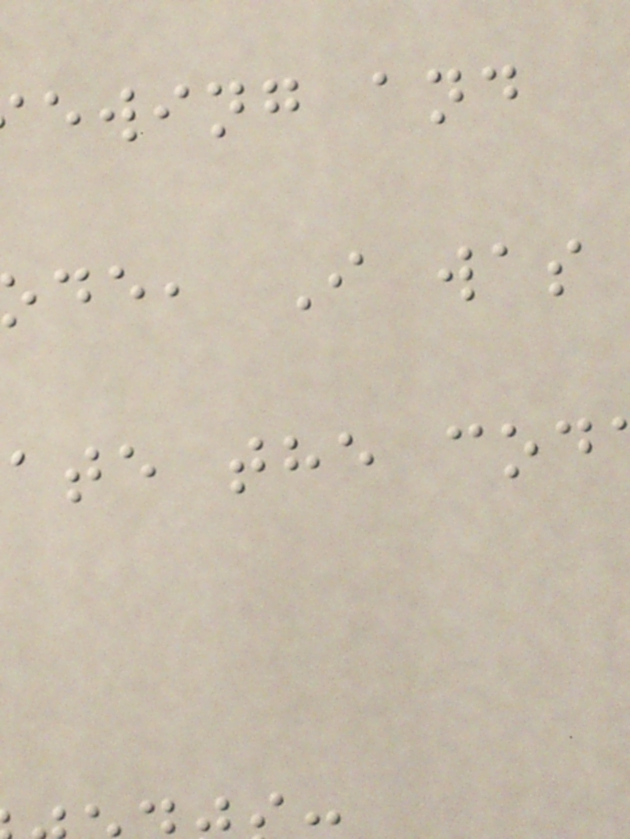ewing and
de, I was
ate the cod
